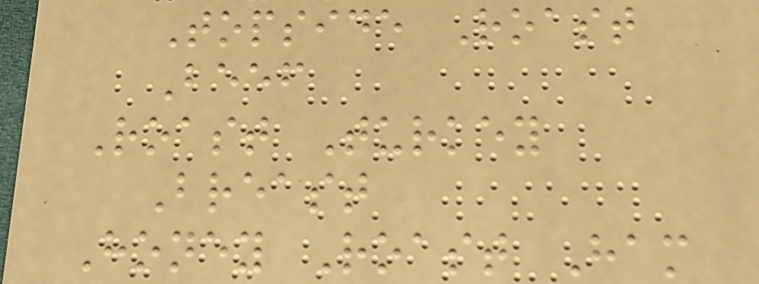Topside Roast
Beef
Roast Turkey
Breast
Honey Roast Ham
